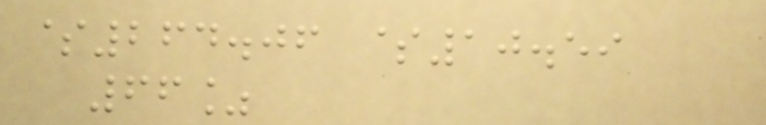$264.06 $10.59
66%
